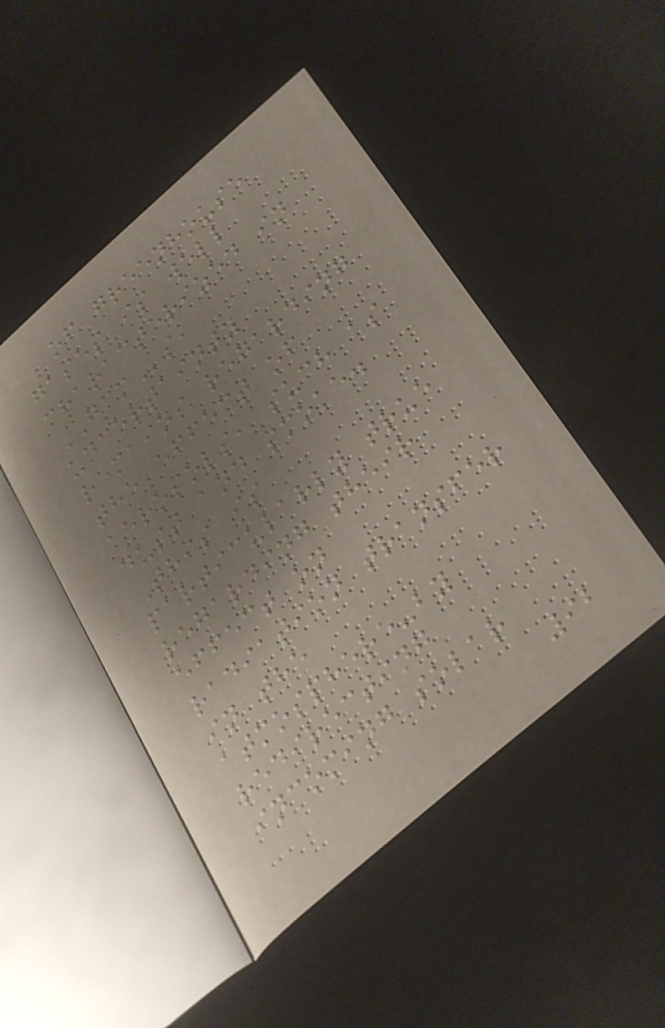of greenhouse
gases is well
characterized in
GCMs,
uncertainty
remains regarding
the effect of
aerosols, such as
dust and smoke.
This is
particularly true
regarding their
effect on
radiation transfer
in the
atmosphere-by
redirecting
incoming solar
92
